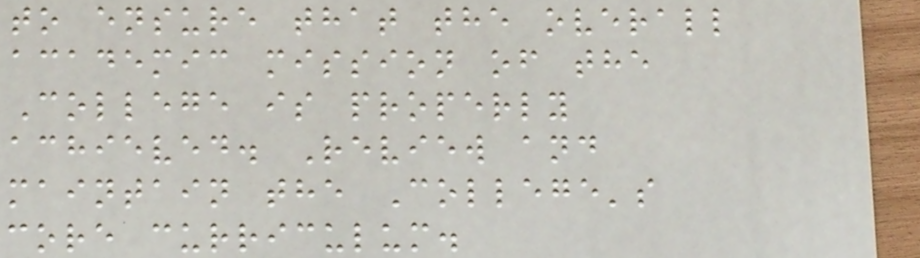to ensure that the overall
academic mission of the
College is properly
achieved. Review and
maintain the College's
core curriculum.
